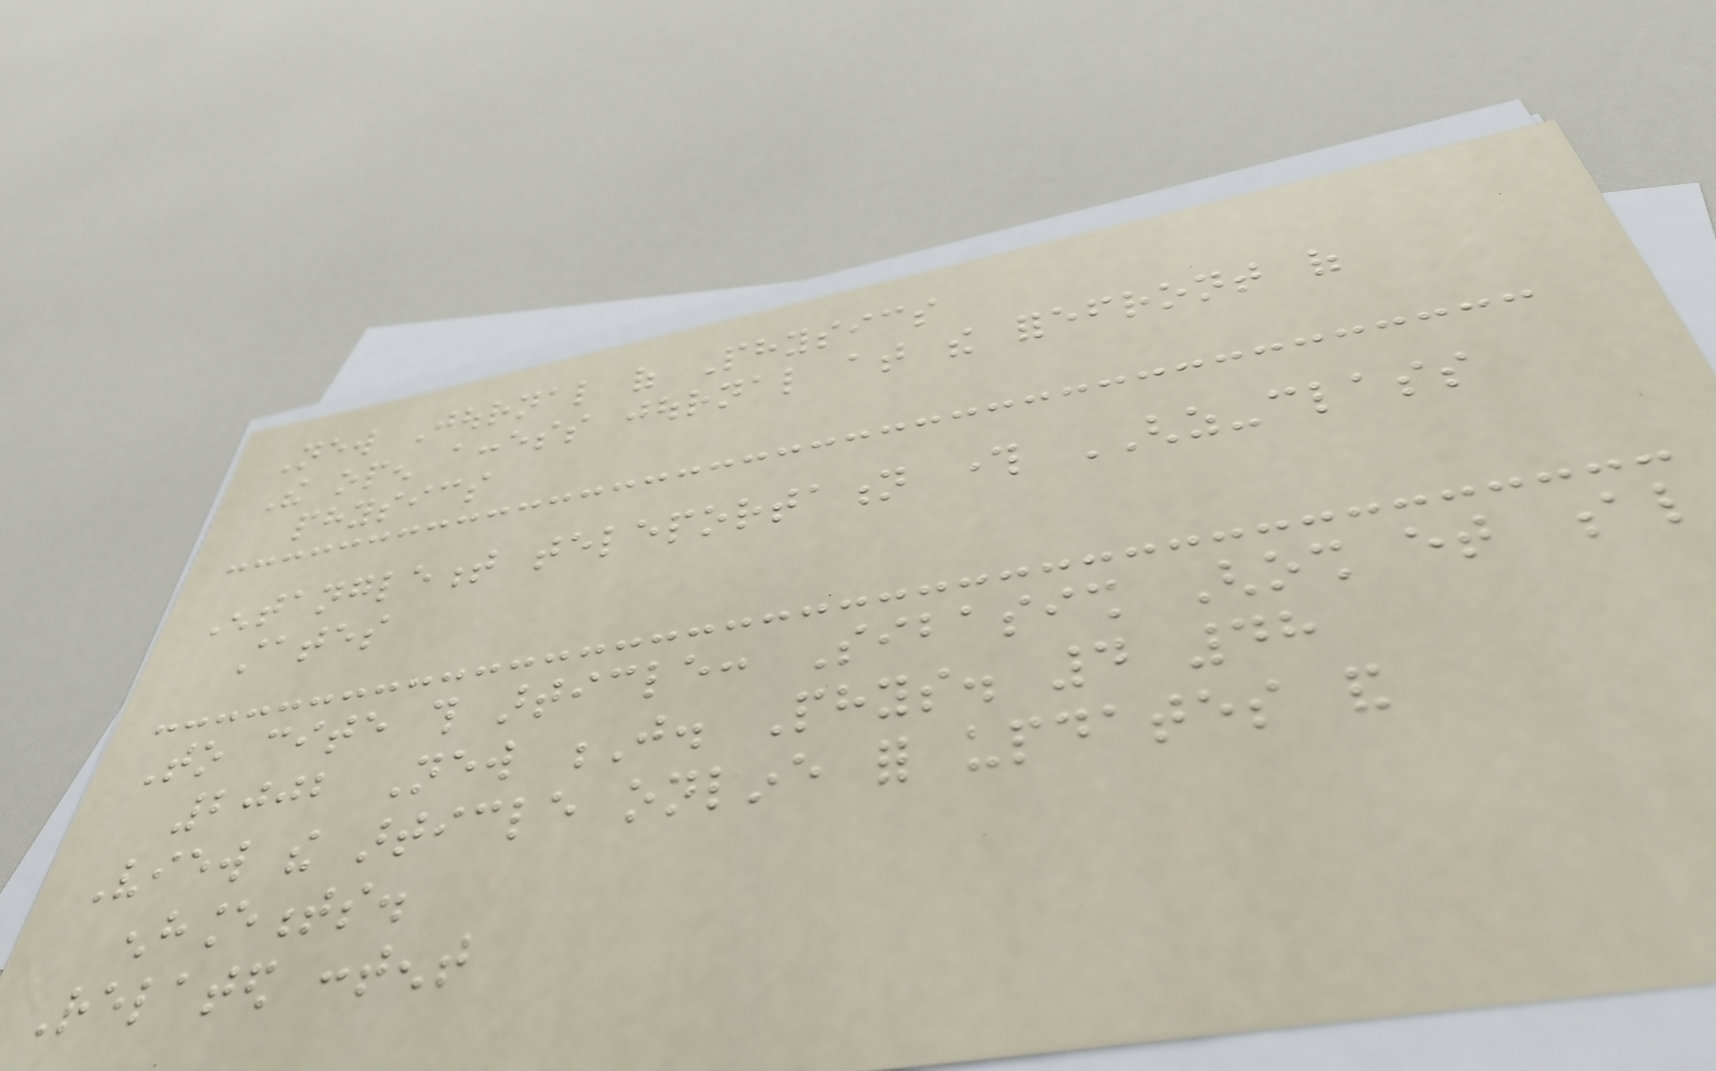New Journal of Physics
The open access journal at the forefront of
physics
Entanglement teleportation through GHZ-class
states
To cite this article: Sibasish Ghosh et al
2002 New J. Phys. 4 48
View the article online for updates and
enhancements.
Related content
